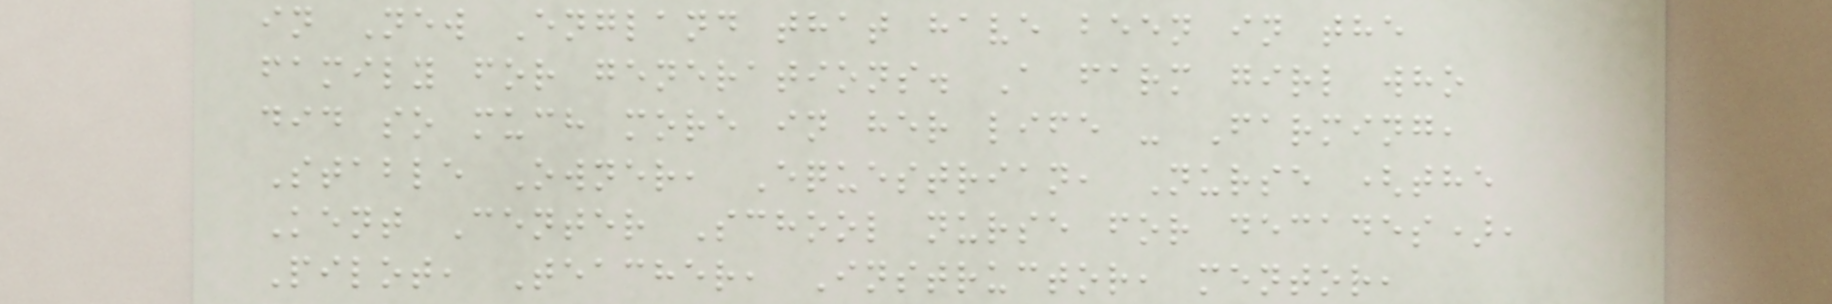in New England that have been in the
family for generations. A farm girl who
did so much more in her life - Farming,
Stable Owner, Equestrian, Nurse (the
Kent Center School nurse for decades),
Pilot, Teacher, Instructor, mentor,
